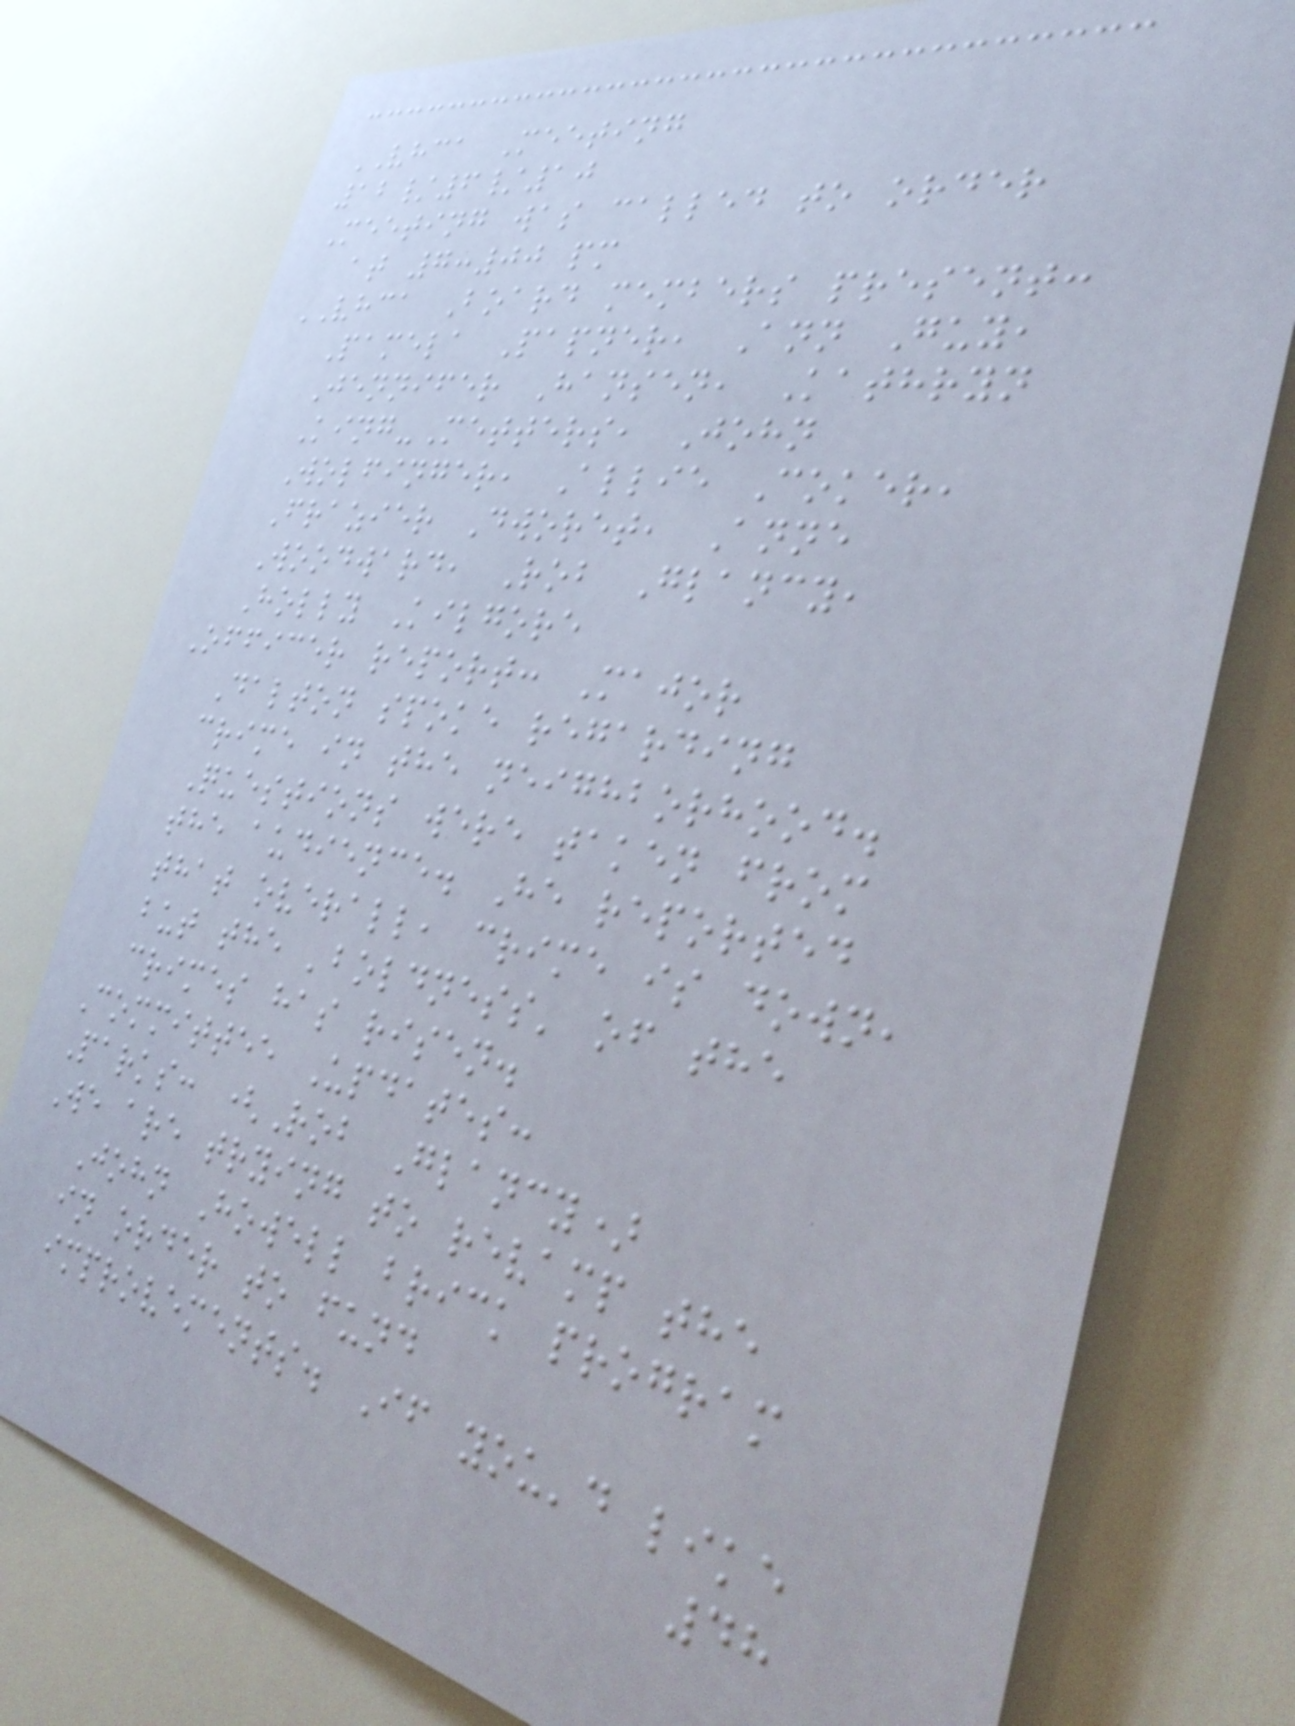VHCA Meeting
12/6/10
Meeting was called to order
at 7:00 pm
VHCA Board members present:
Pamela Papner, Ann Guy,
Jennifer Hansen, Kathryn
King-Metters, John
Wolfinger, Allie Coker,
Frazier Dworet, Anne
Woodward, Rob Glancy,
Holly Kilgore
Officer report: Major
Dalton spoke regarding
crime in the neighborhood.
Questions were taken from
the audience. He reported
that overall, crime is down,
but the 'boldness' of the
crimes has risen.
Committee Updates:
Parks: (Rob Glancy)
We are trying to revamp the
John Howell brick program
in order to fund
improvements. If you'd like
48
